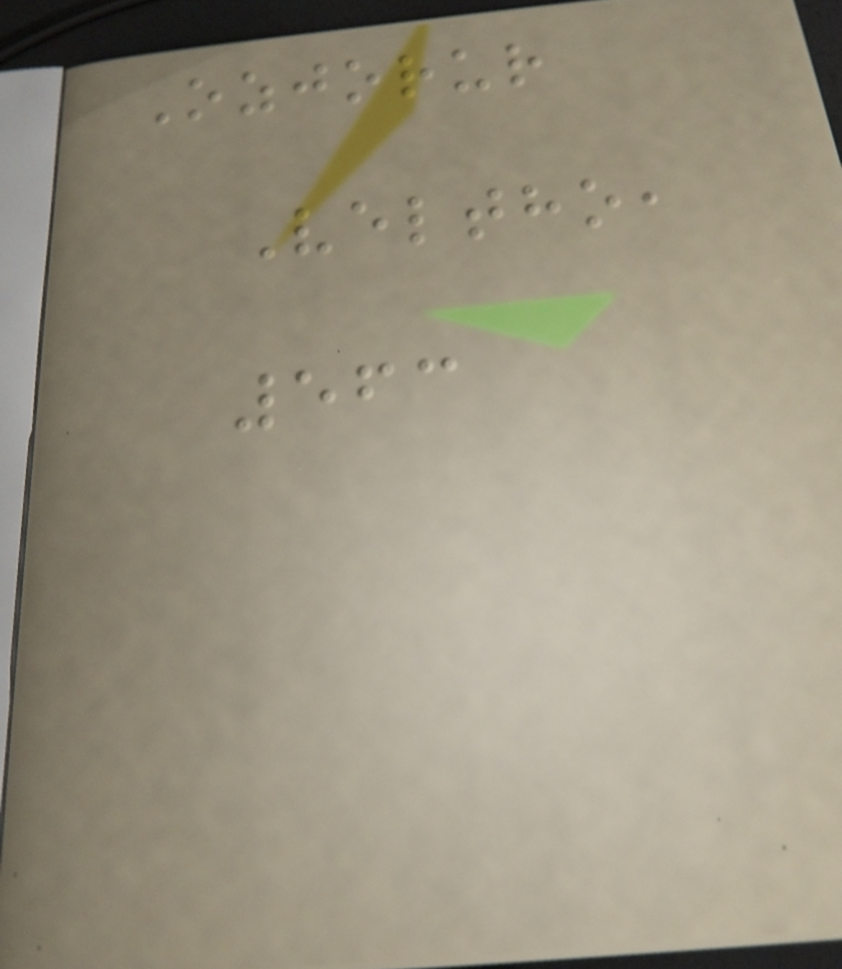Ozjorur
Veltho,
563
